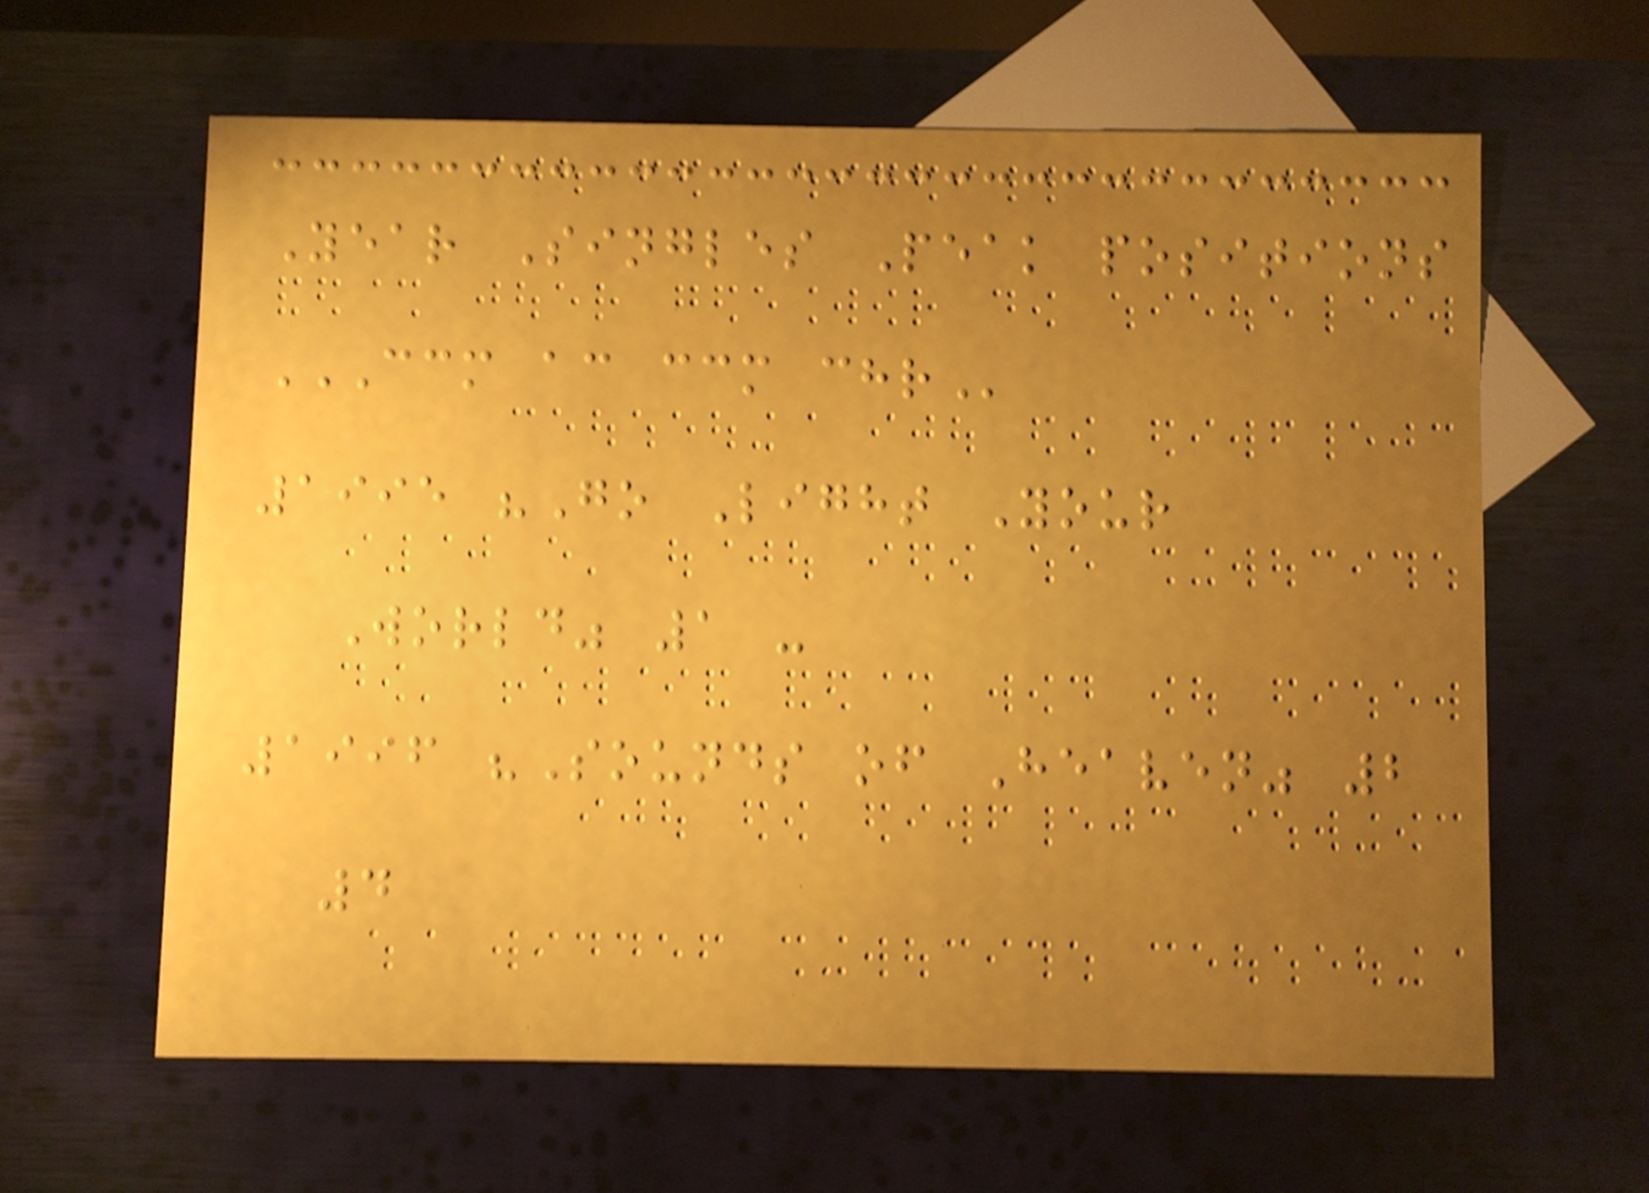Year Singles Peak positions
CCM AC CCM CHR
1995 "Go Light Your
World" 1 -
1996 "Sounds of Heaven" 2
4
